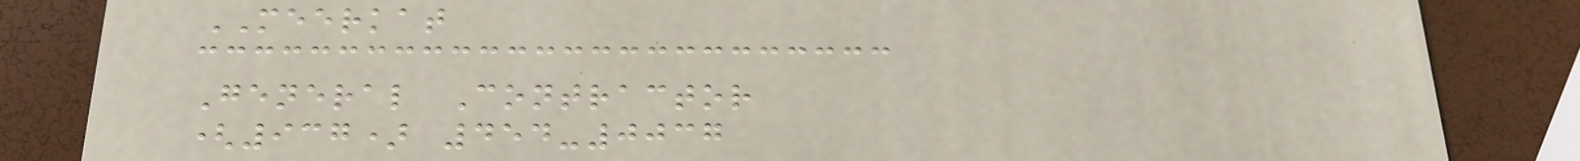MEERKAT
General Contractor
(937) 454-0037
